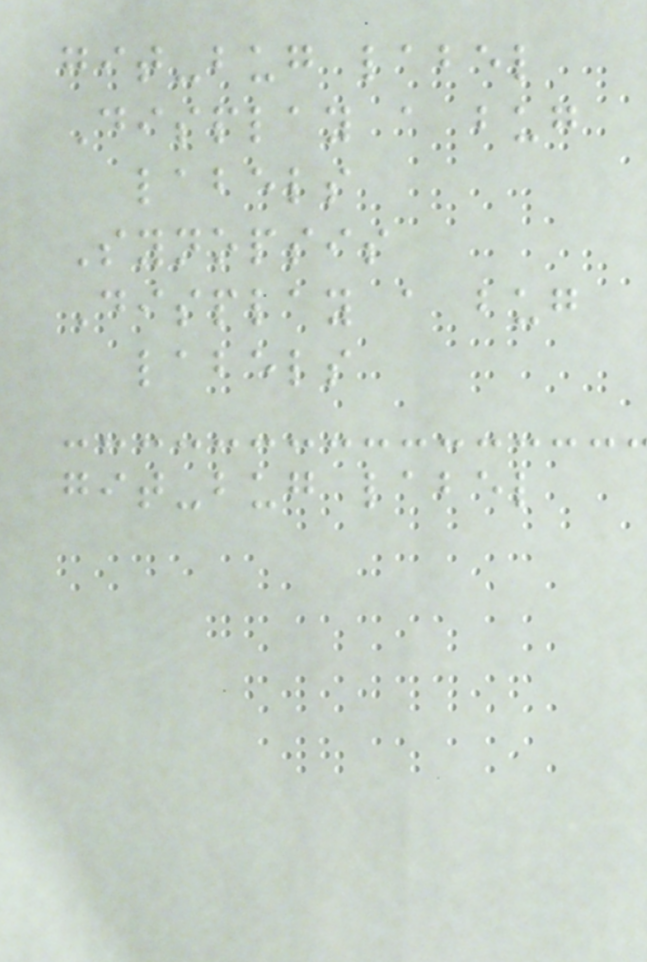git-bug label
Display a bug
labels
Synopsis
Display a bug
labels
git-bug label
